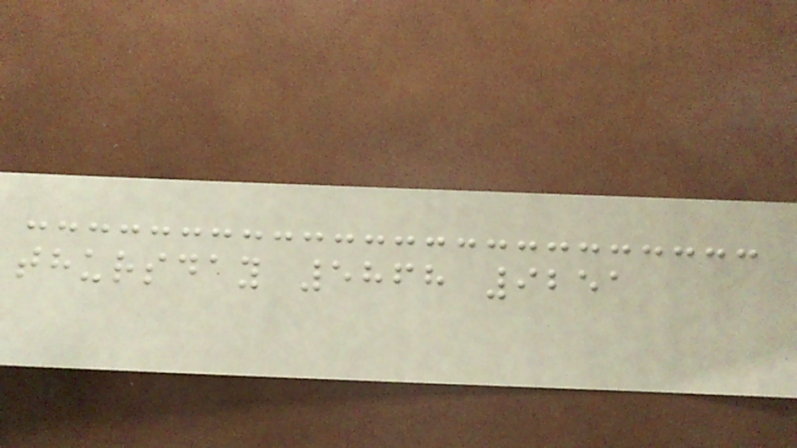thursday 5868 9251
